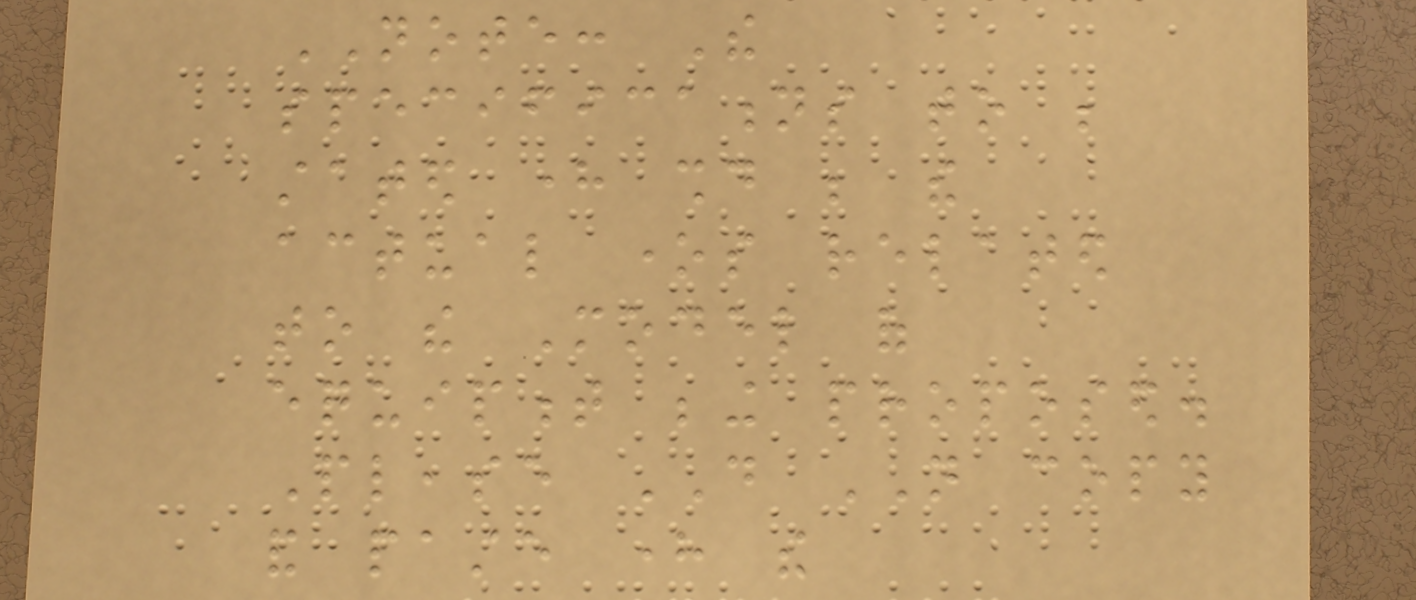NOTE: The
specifications to be
stated here should be the
actual ones related
to the Model of
equipment being proposed.
Please DO NOT copy
and paste here the
